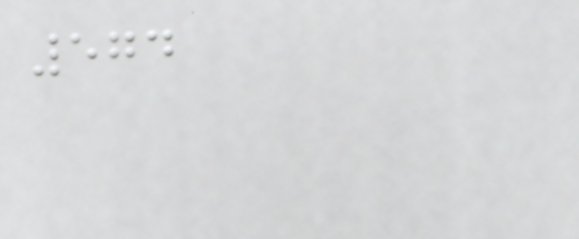574
